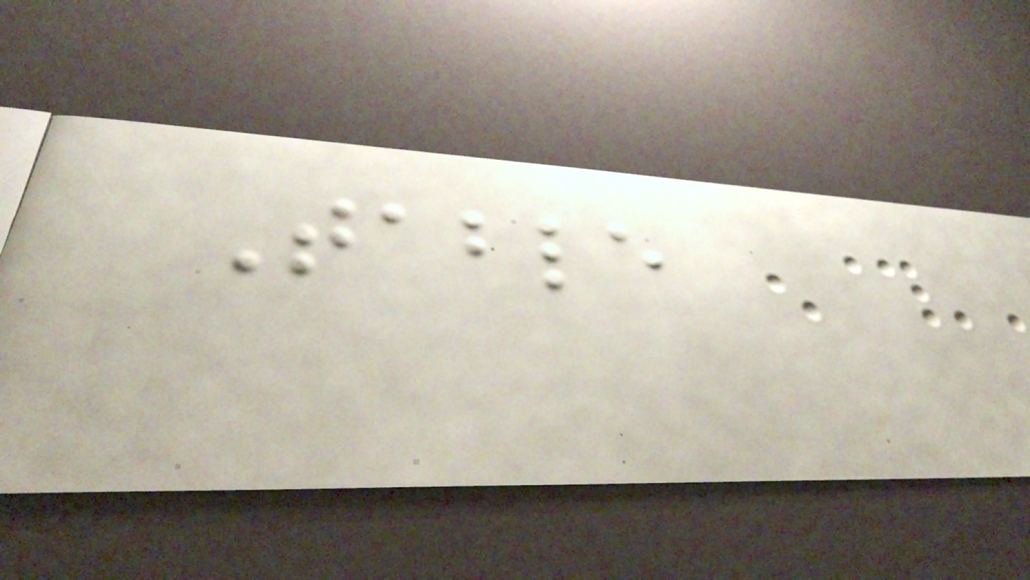Table
